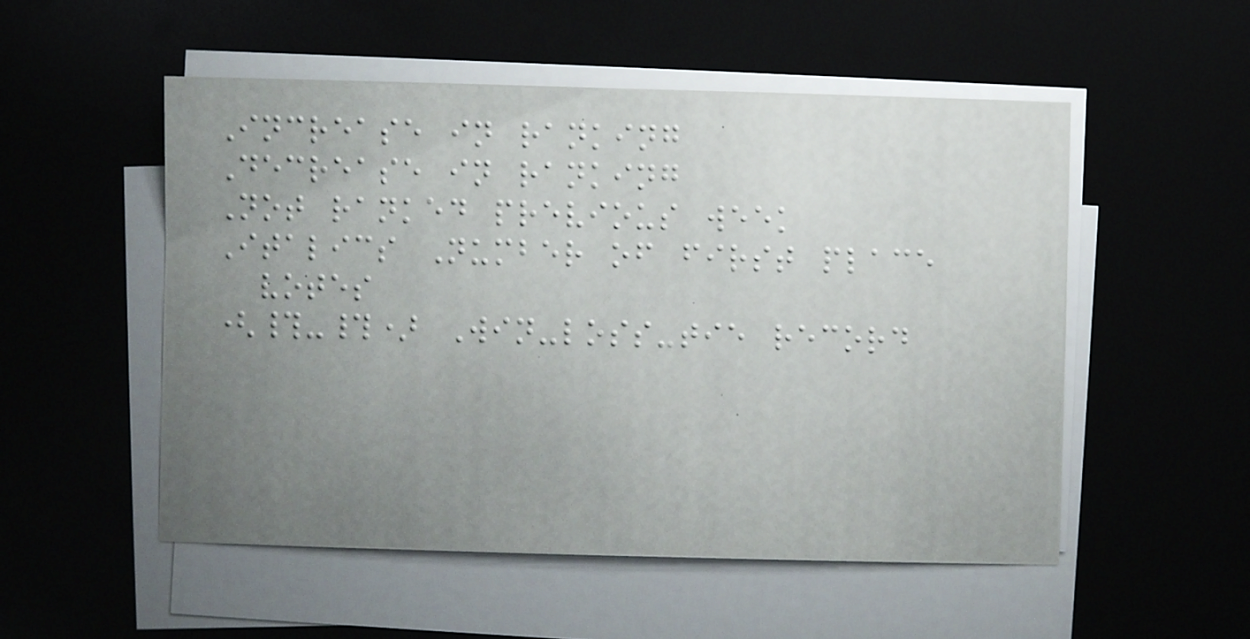Increase in ranking
Decrease in ranking
Not ranked previous week
Italics Number of first place
votes
(#-#) Win-loss-tie record
